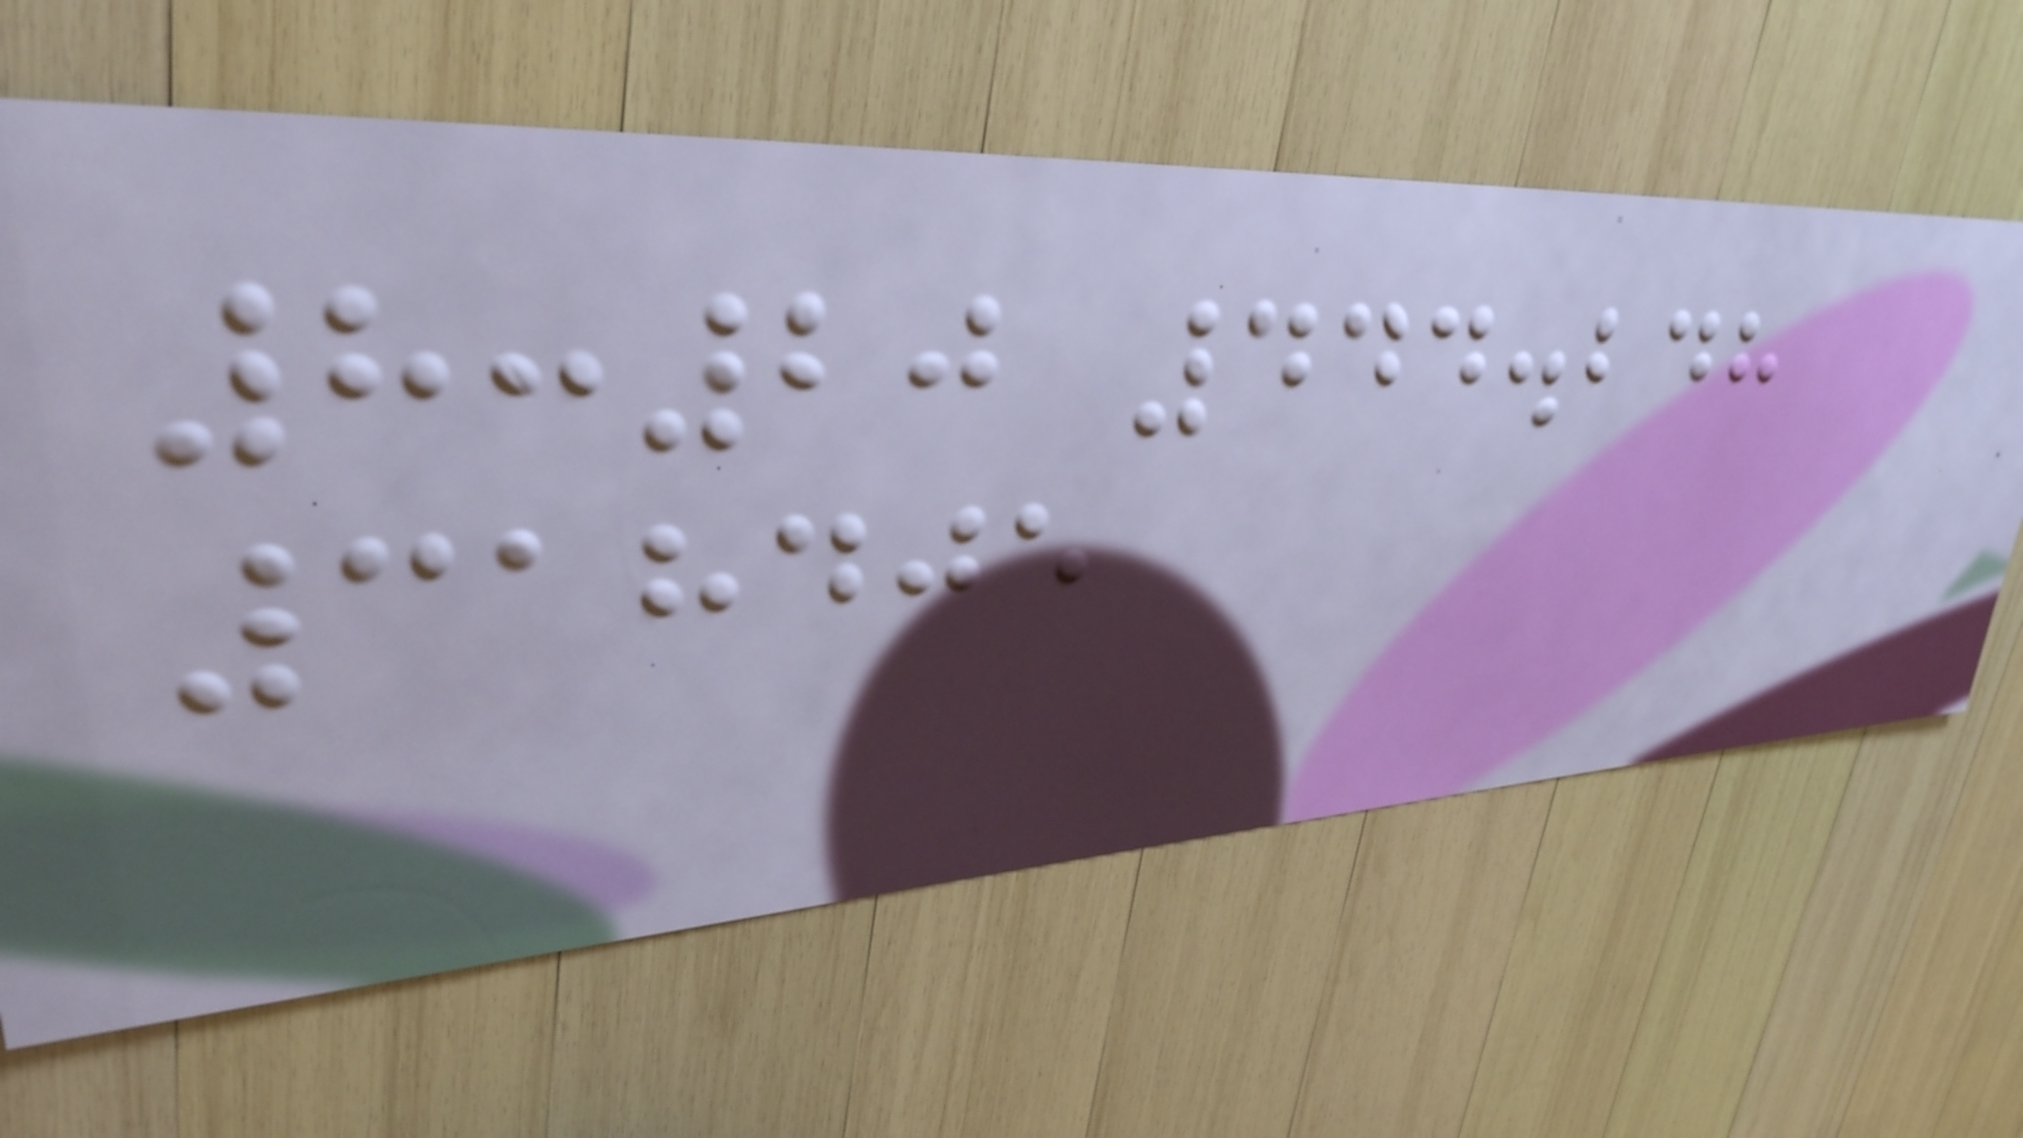8:20 444.248
318405
